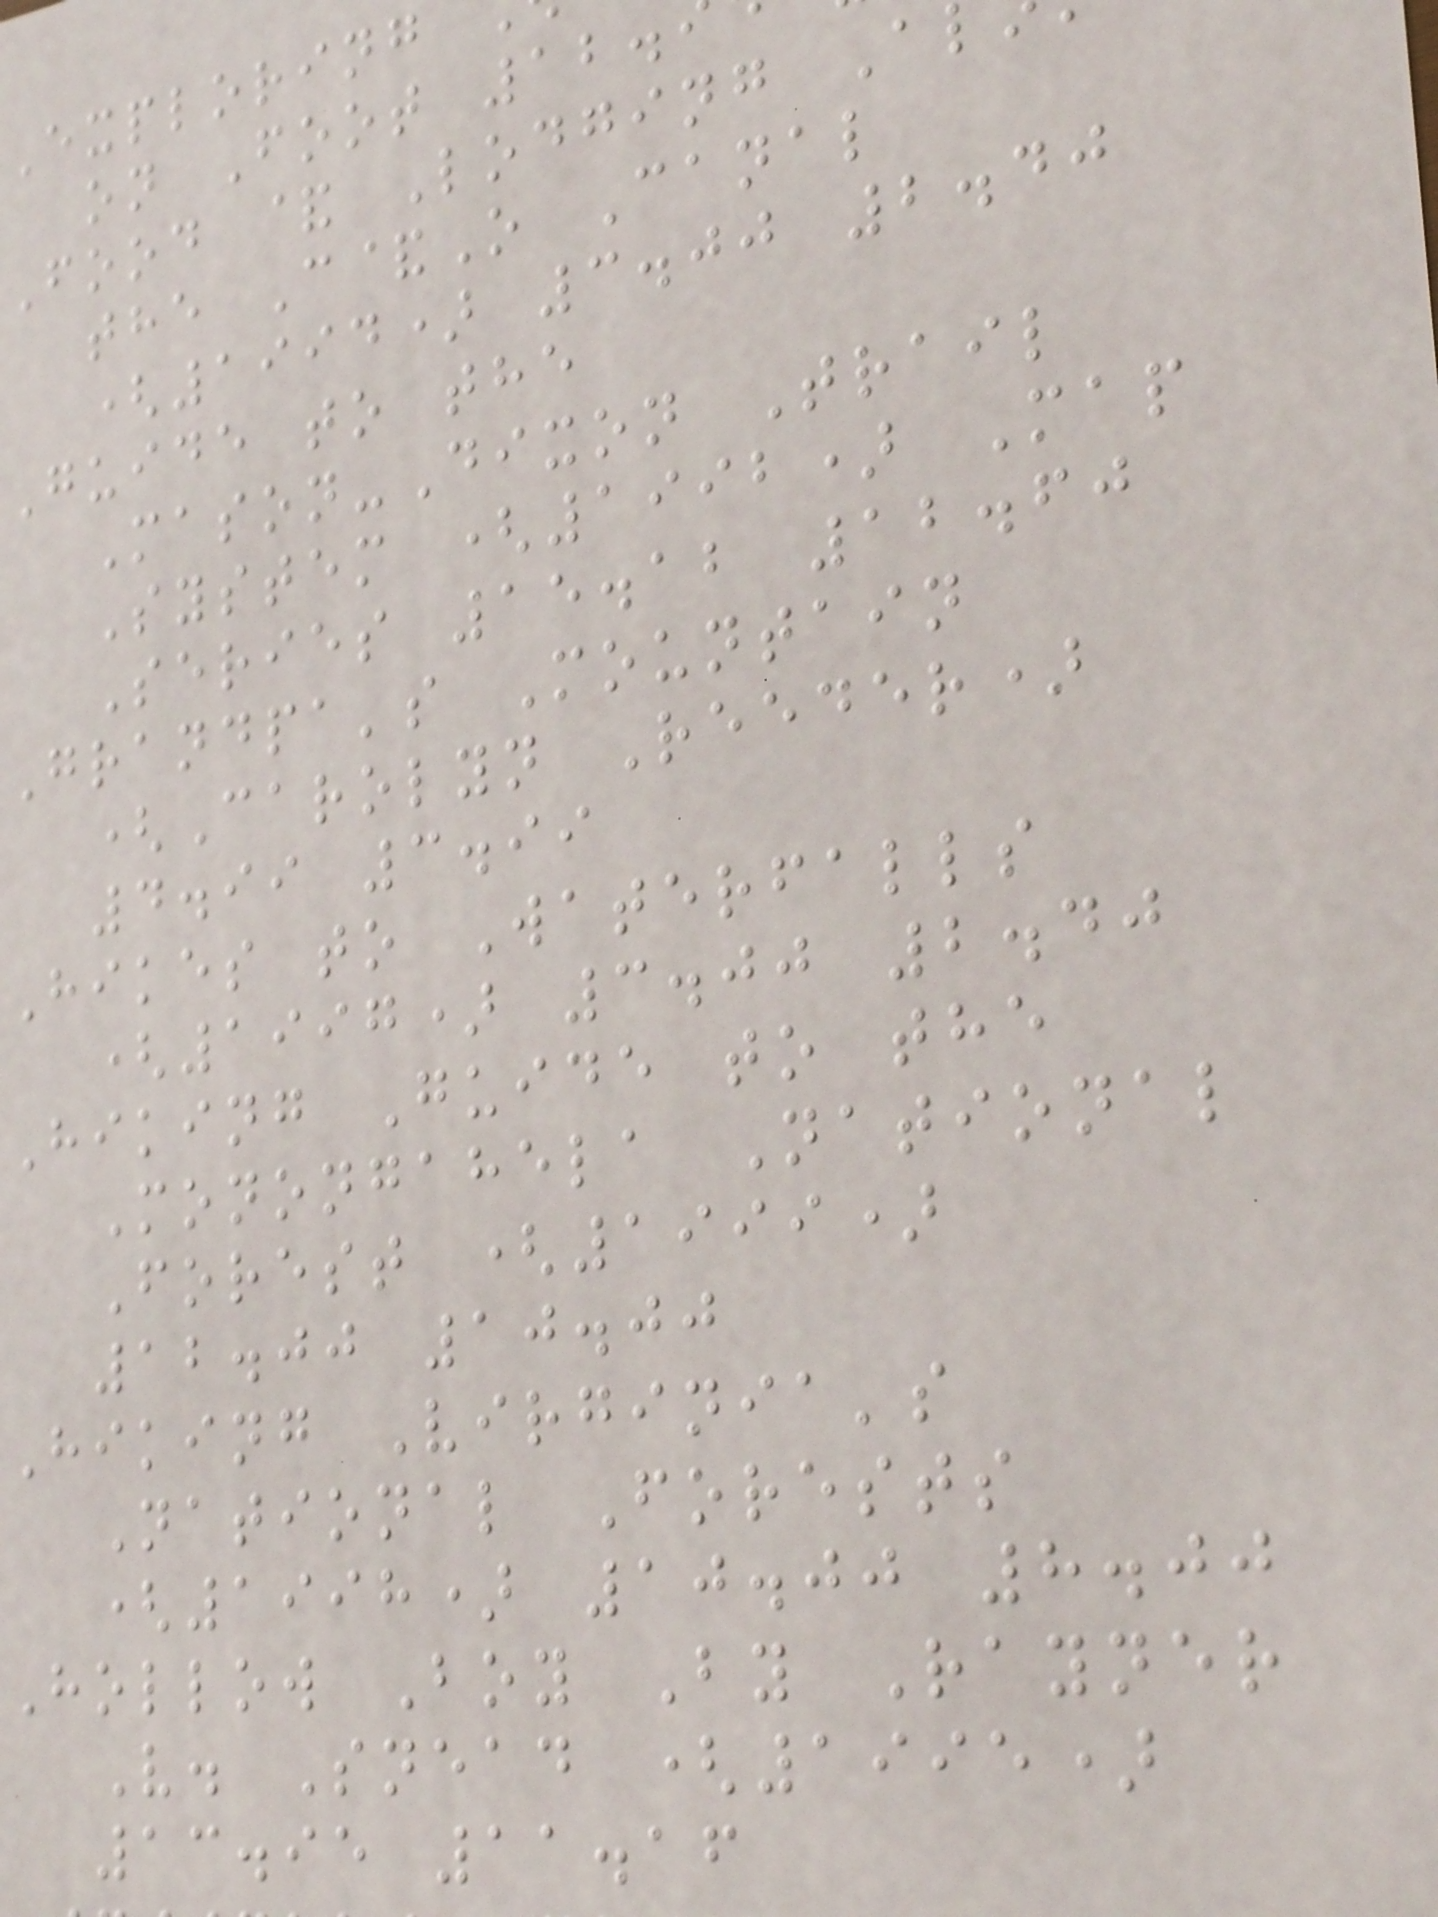Exploring
on Foot 12.
Food & Lodging A
the C&O Canal
(1994) 3.00 2.40
Guide to the
Mason-Dixon Trail
System (1992) Map
Series 15.12 12.60
Grandpa's Mountain
(Carolyn Reeder)
4.99 3.99
Hikes to Waterfalls
(1997) 3.00 2.40
Hiking Guide to the
Monongahela National
Forest (1999)
12.00 10.00
Hiking Virginia's
National Forests
(1998) 10.00 8.00
Hollow Boy By Rayner
V. Snead (1995)
13.95 11.16
